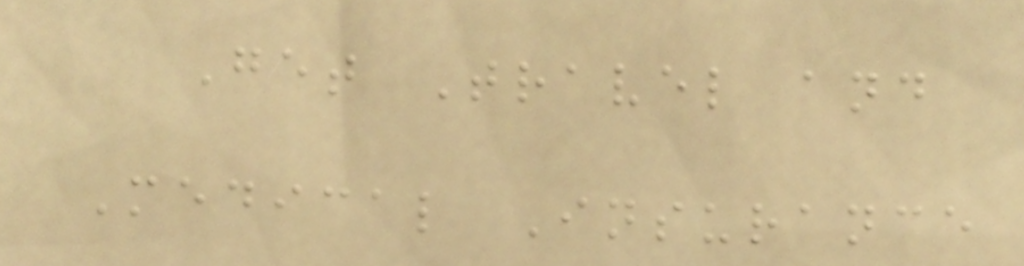Get Travel and
Medical Insurance
